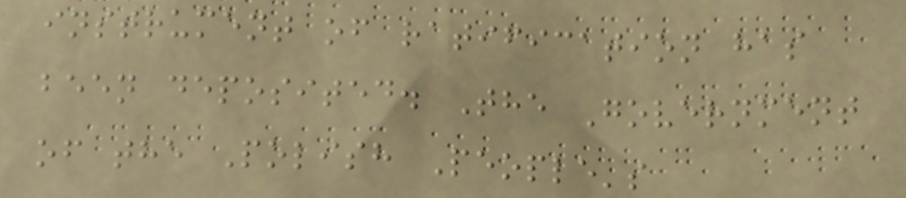instrument of ratification has
been deposited. The Government
of the Polish People's
